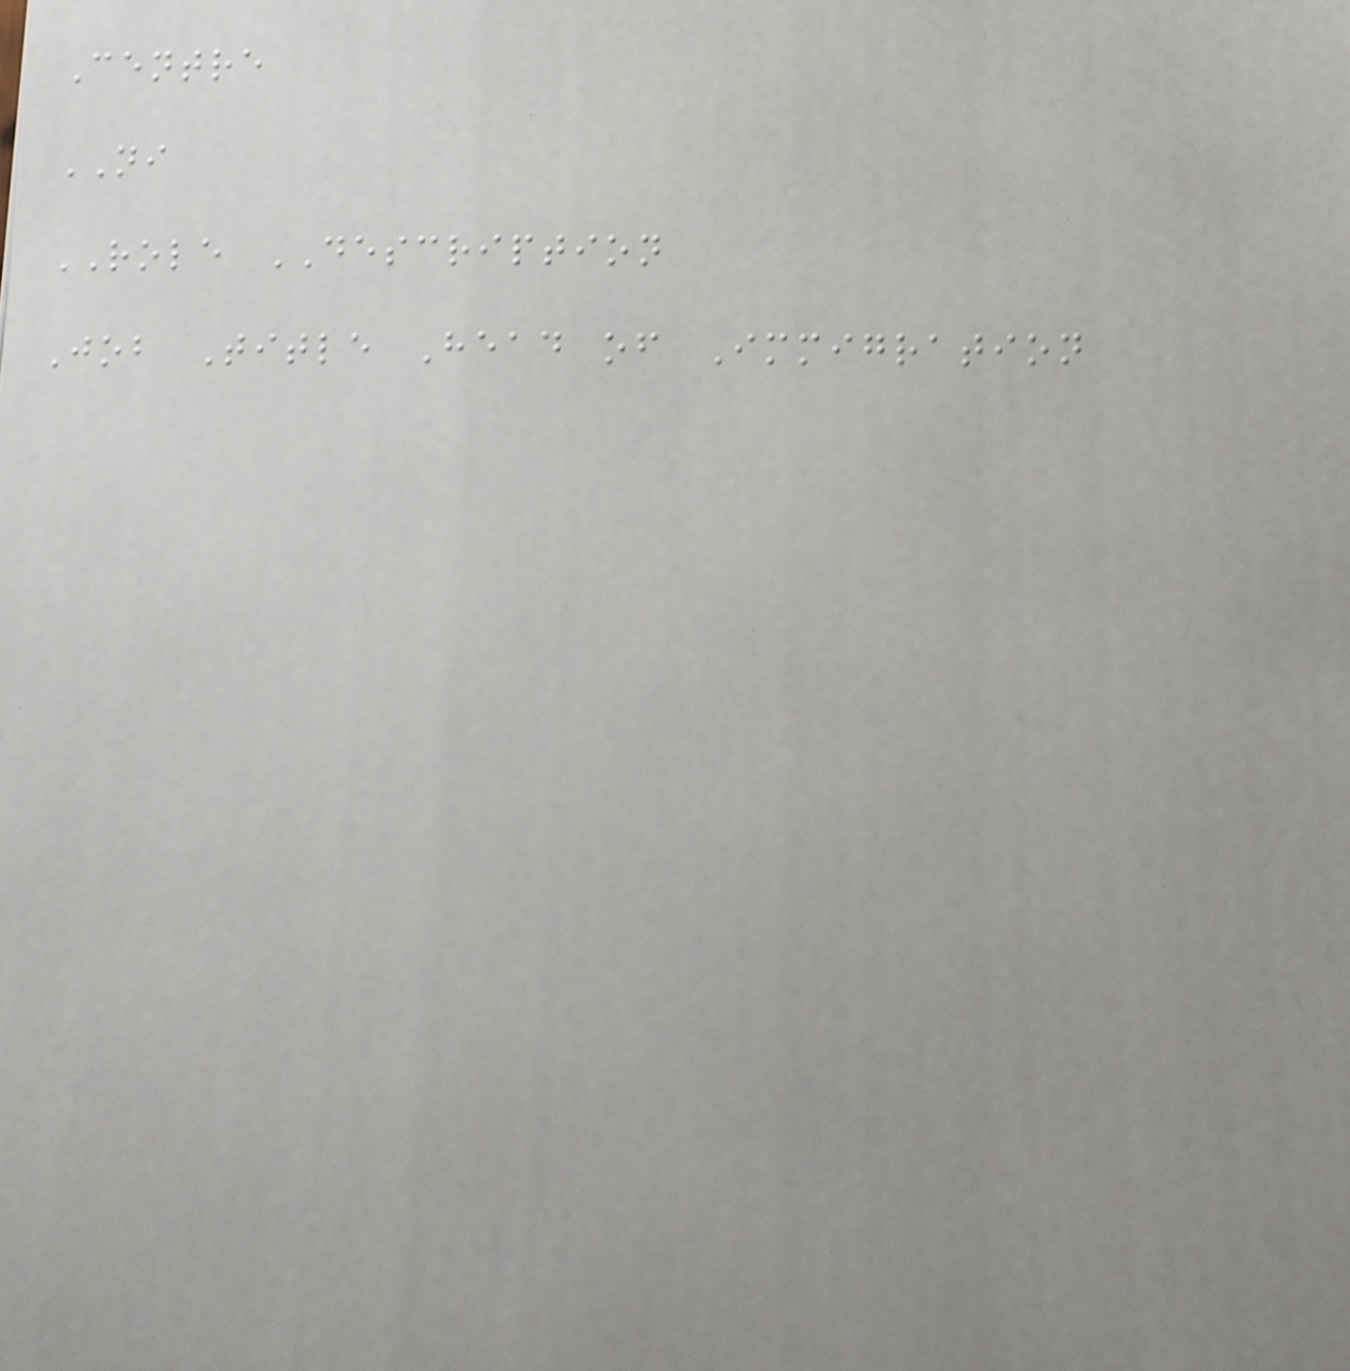Centre
NI
ROLE DESCRIPTION
Job Title Head of Immigration
